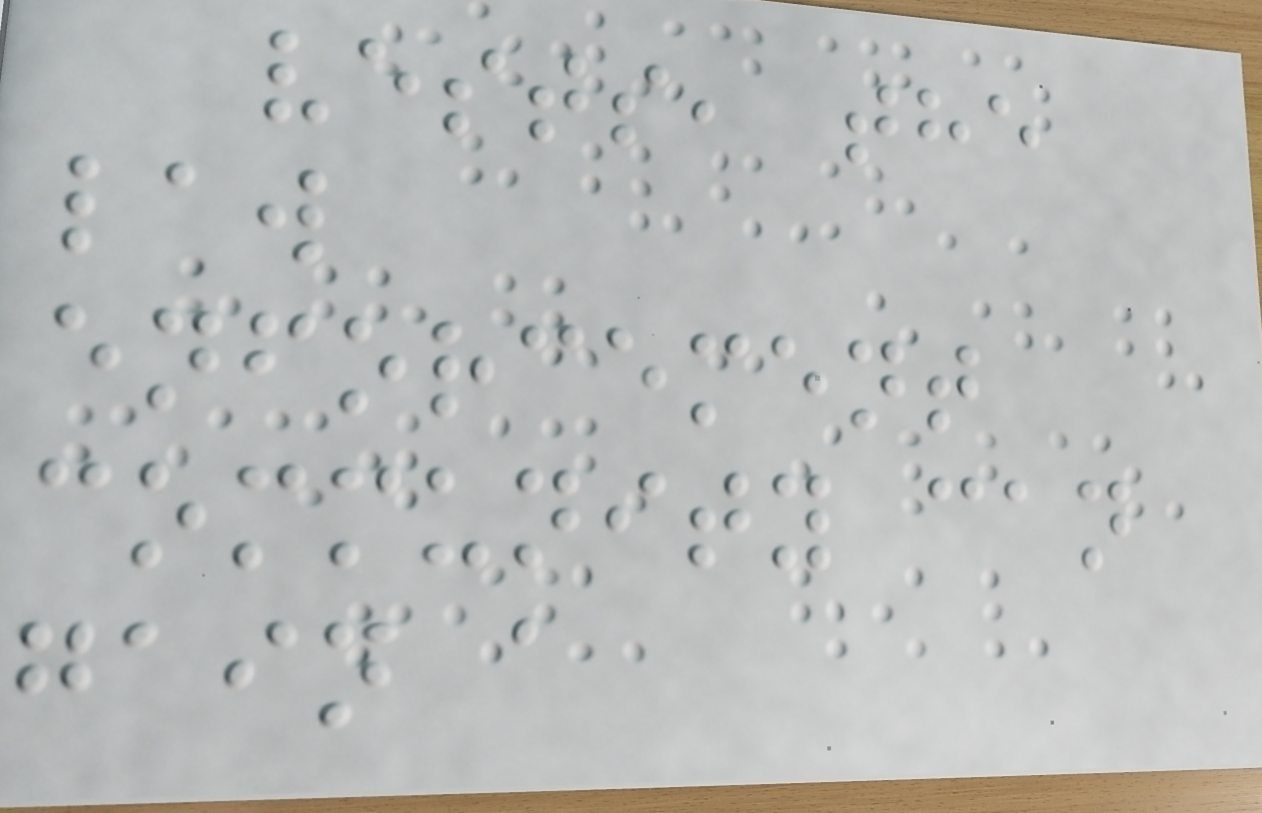vests, the
law
enforcement
community can
gain a
